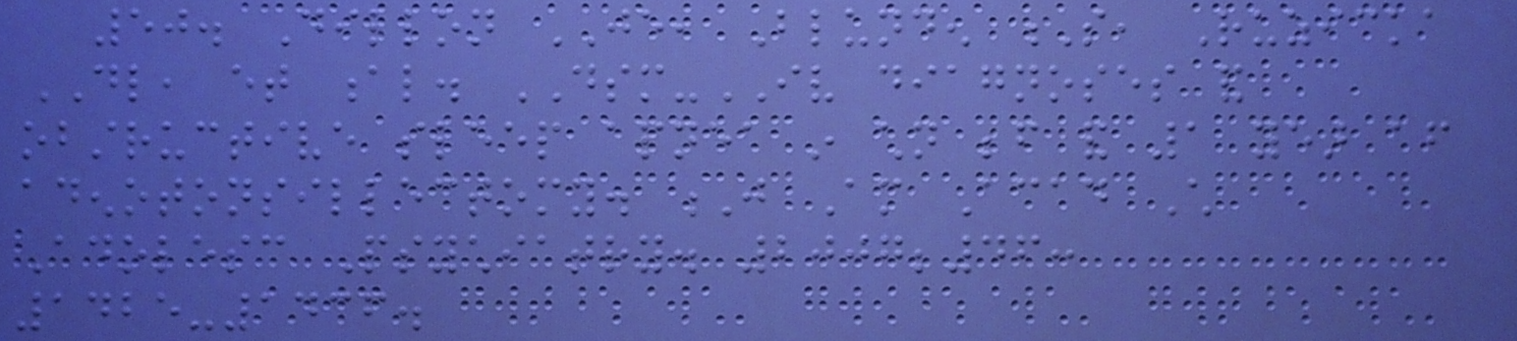50. Dillon JE, Blunden S, Ruzicka
DL, et al. DSM-IV diagnoses and
obstructive sleep apnea in children before and 1 year after
adenotonsillectomy. J Am Acad Child
Adolesc Psychiatry. 2007;46:
1425-1436.
